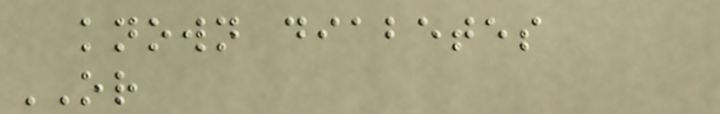known diabetes
OR
